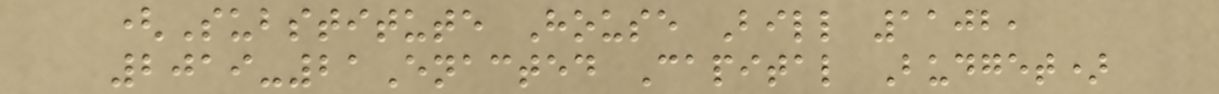(Substitute House Bill 1102,
2019-21Enacted Capital Budget)
